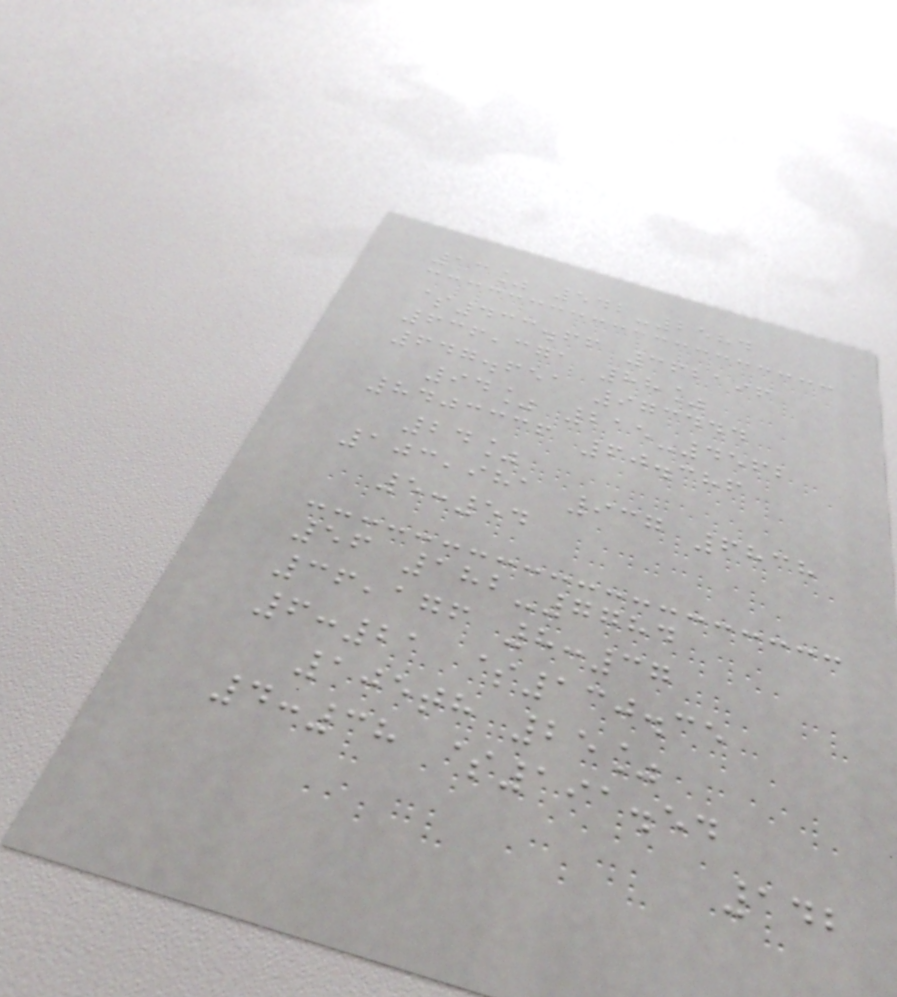13% 542-2584
$433.66 362196
636,371 88%
647.651 973444
94% 215-4562
8403336 60.386
24%
103,981 937 6838
5:54
56 182-7784
36,176 8:37
6:21 $130.35
105th 25%
4:38 $191.54
142
